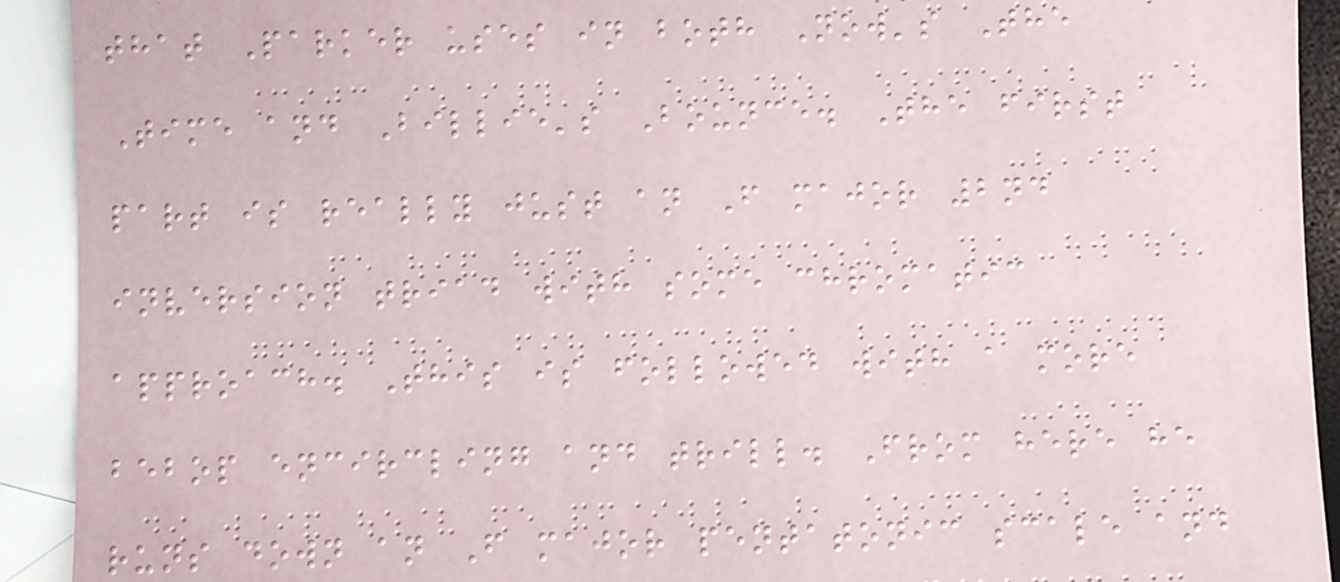that Parker uses in both Now's The
Time and Billie's Bounce. The first
part is really just an F major 2nd
inversion triad with some chromatic
approach. This is followed with a more
bebop encircling and trill. From here he
runs down an F major pentatonic scale and
